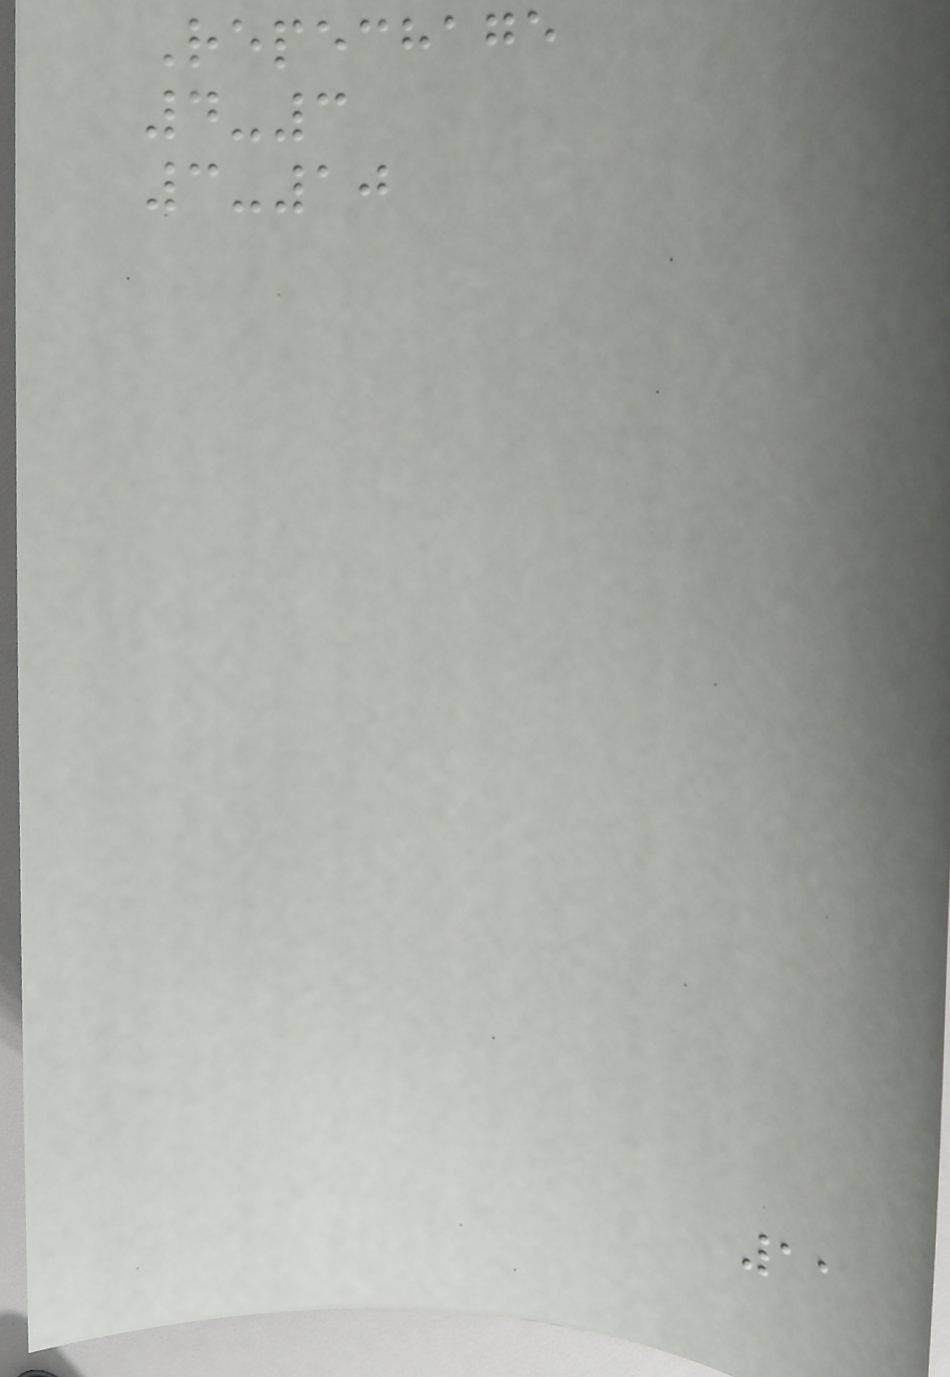Repechage
4-3
3-10
11
